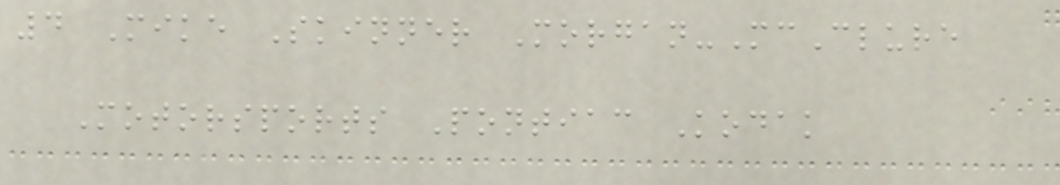4 Mike Skinner Morgan-McClure
Motorsports Pontiac Kodak
